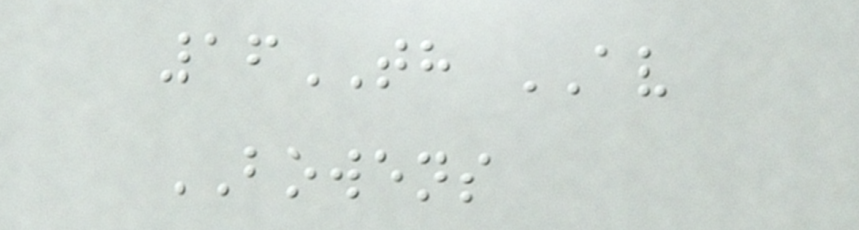16TH AV
BOWENS
